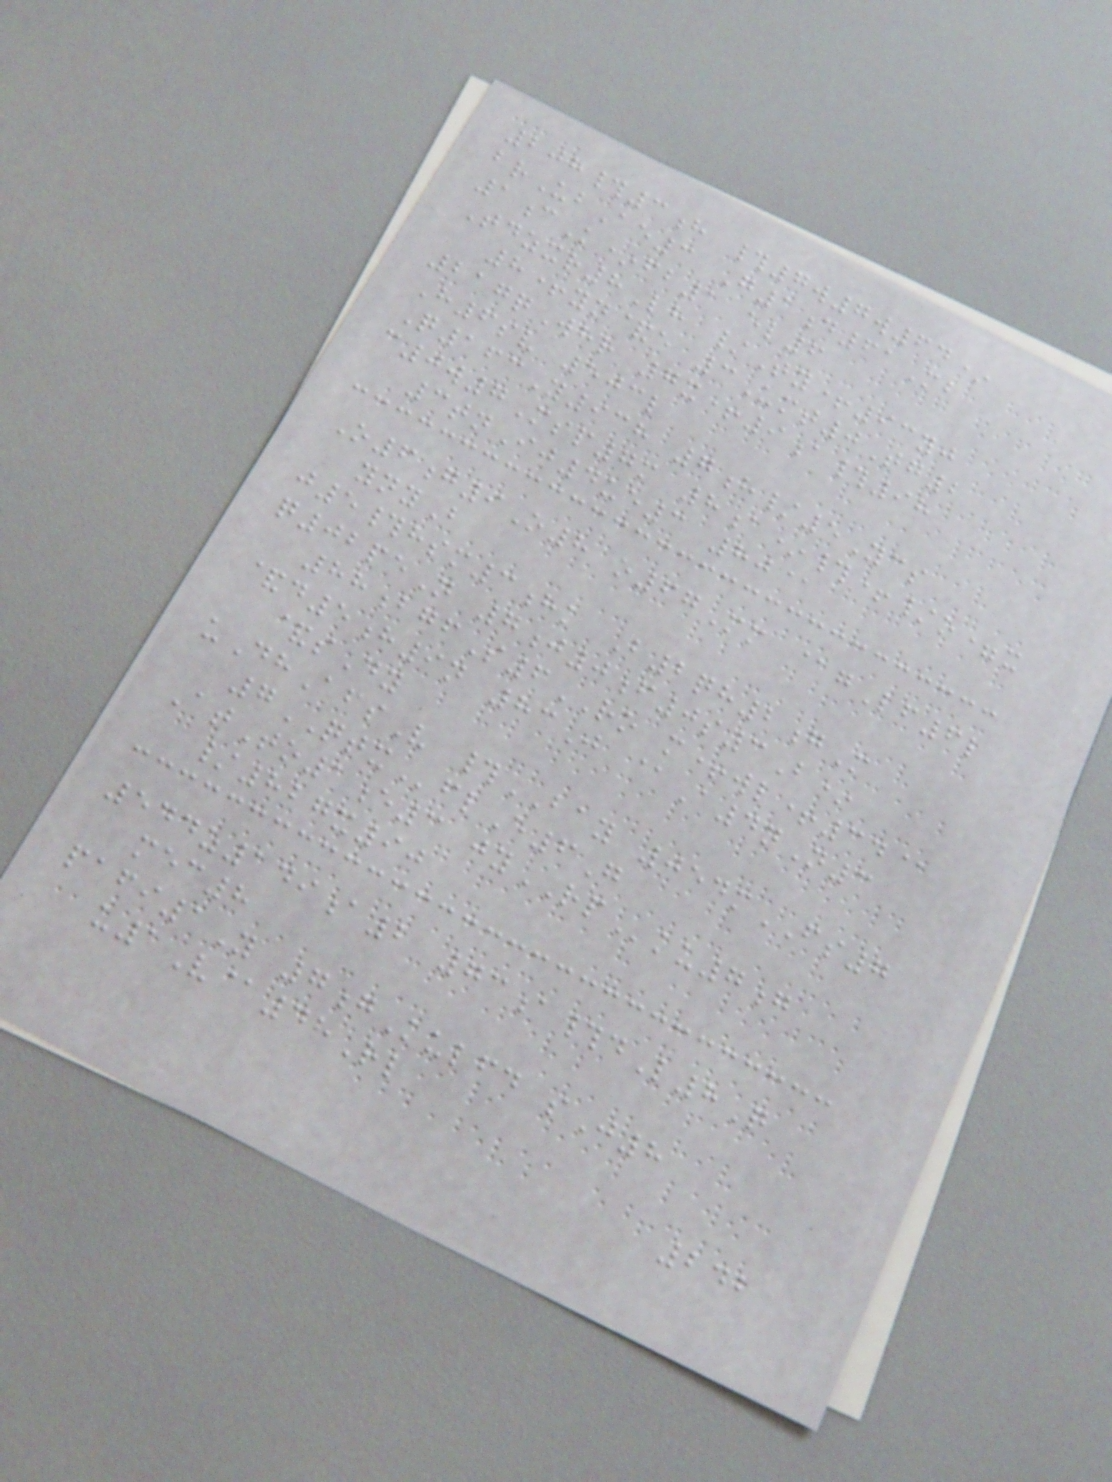208#3h #7w7w64*
brUbAe3 G1d61Mb
1cK*fb1 el6
Tdzxr8Lh /Ty+93yj
8+yn&e 3Umt0Tg2
217qWhr 7x+9a#98
H6sv 503l
Q163Y938 7h/5Ycs
c0w7Msp7m 8a*#+/o=x
3tnIj4ue3 80@
O6g9O8 o67Mm @gLf6l
ynyB
j5#hsm3hk B2qh2gM
q02peN 7j0f0s3B*
88bgfS6RO m+wl+34@
&d5h9n 83J @A4nN3
&sDy
uDhAfsV #BAY 054mFS7
7QTXflE6G
AtTo1e3 jyRPku7g
/827x90
544z149a2 73a#dL8Q
mec8
pafi1Y 7gKulfd sJ8
u1V@48Rl
242
